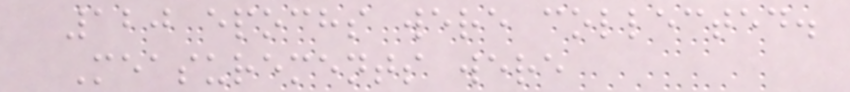120 epochs were collected.
Measurements were
